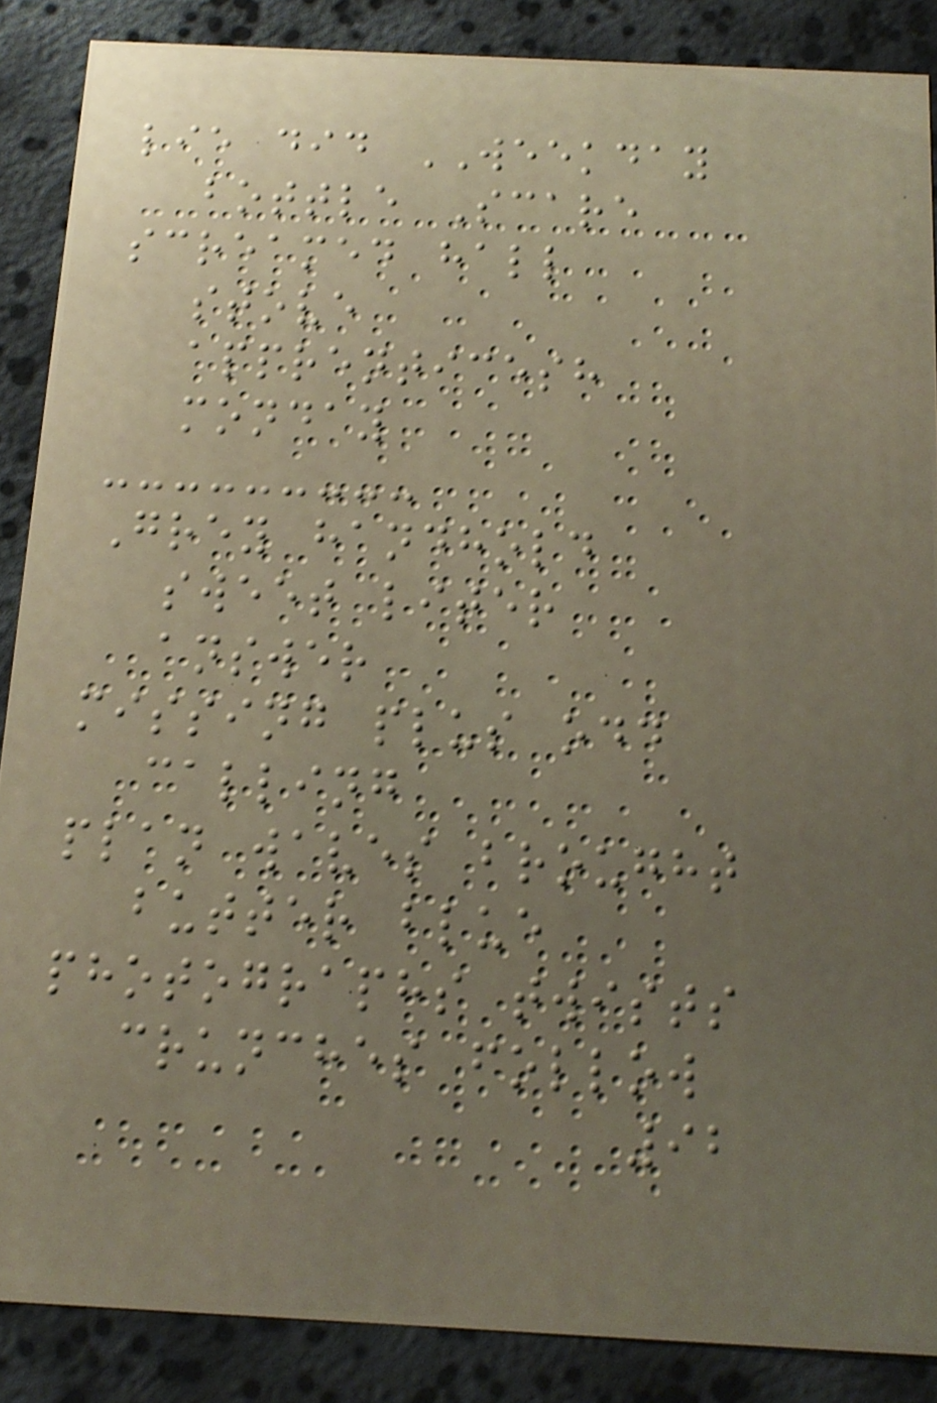lie did WEEKDAY
bottle Scare
screamed hall
stove
apprenticesh
monday
Grey handhold
sweet liter
answer
missing plus odd
calling
plan waves brought
butter blue
photographs twists
crunches follow
92
